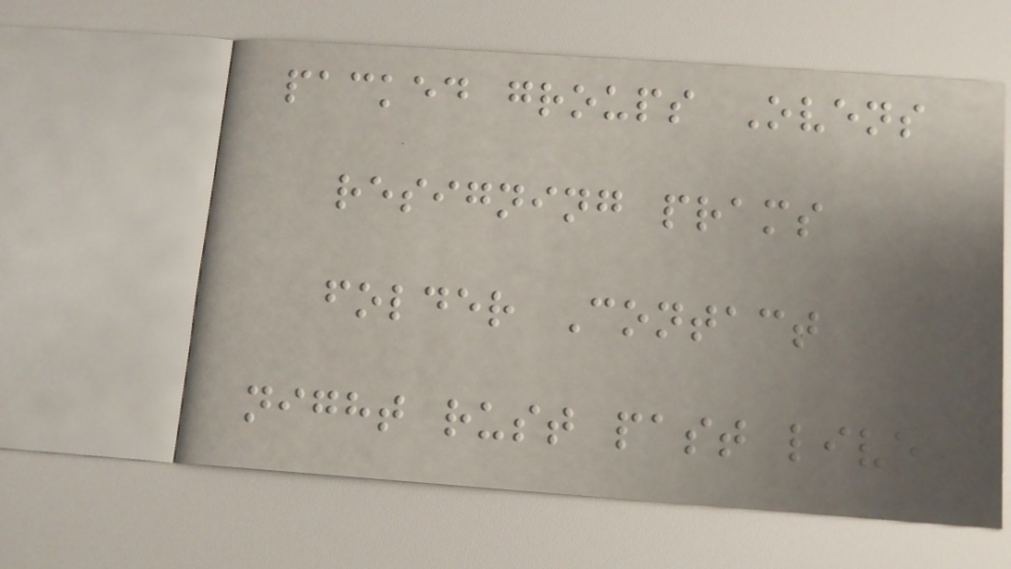packed groups Ovens
resigning prams
folder Contact
night rust past live
